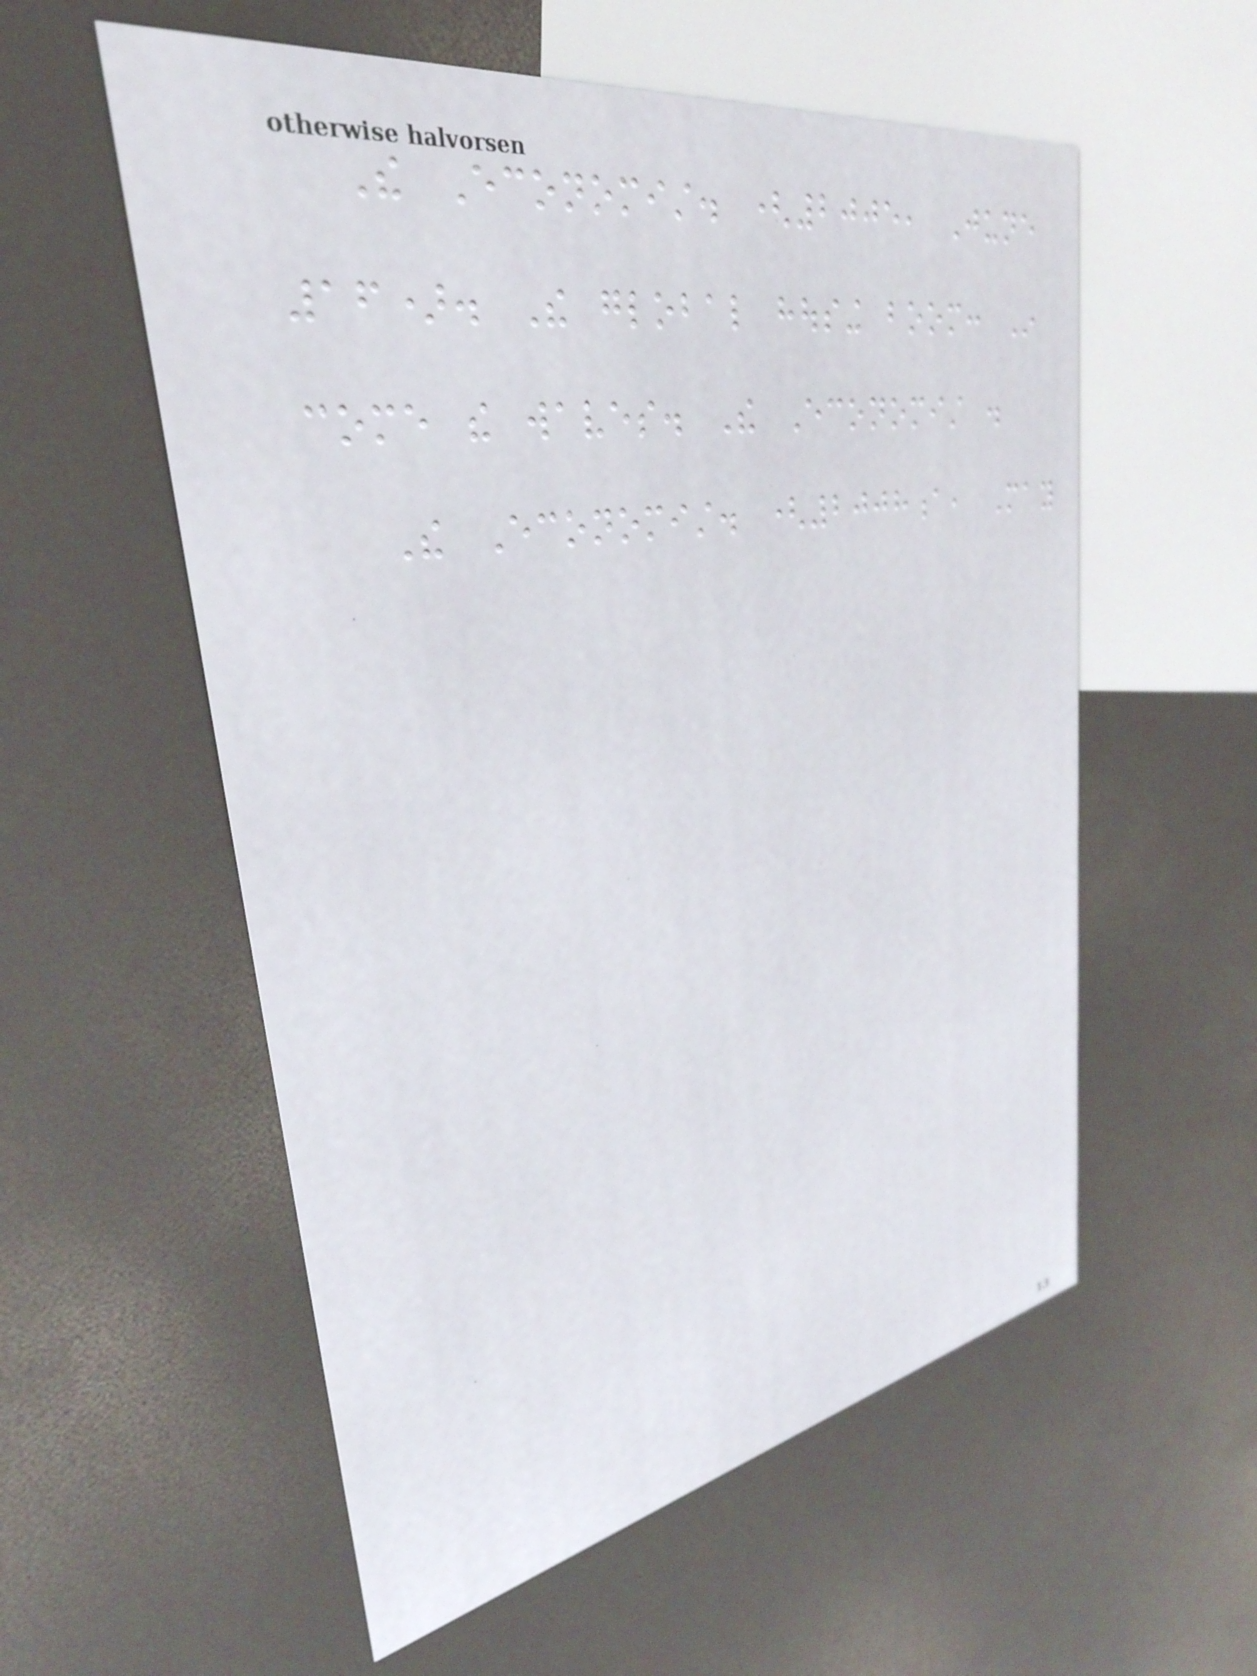The Economist. (2005, June
16). The global housing boom: In
come the waves. The Economist .
The Economist. (2008a, May
